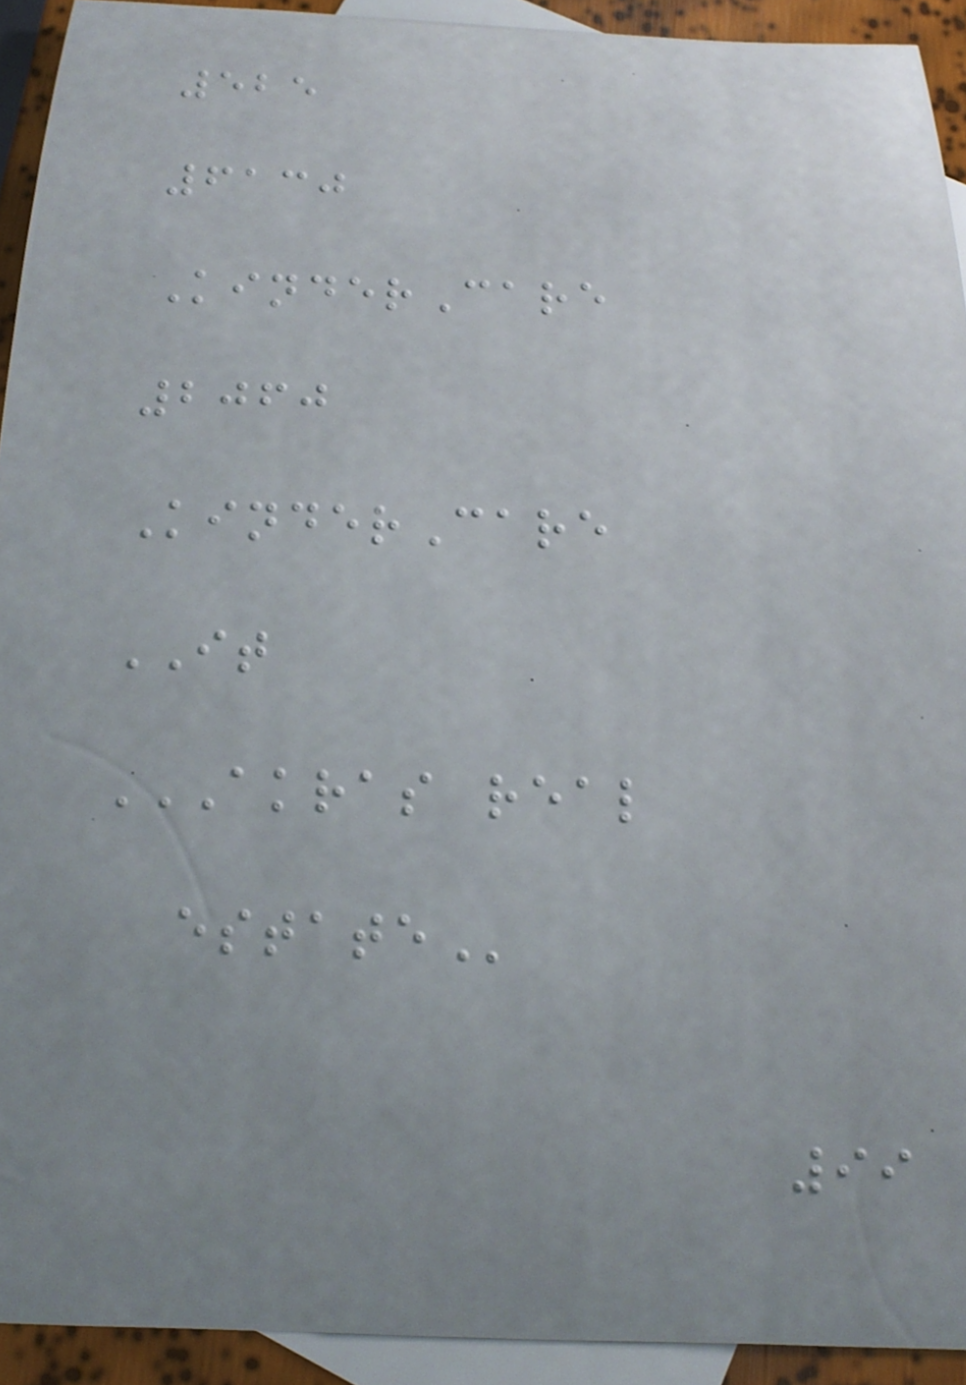525
6130
KinderCare
2060
KinderCare
IT
AKRAS REAL
ESTATE
99
